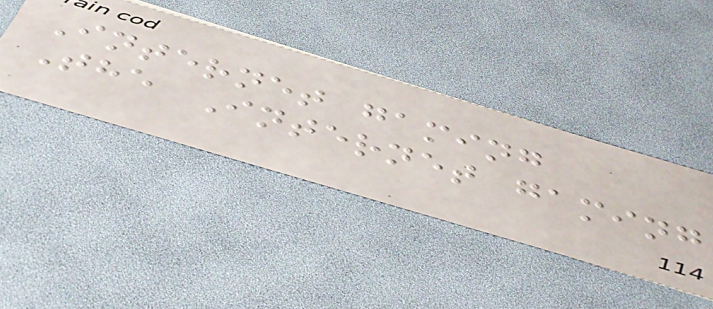Internet gaming
The Internet gaming
